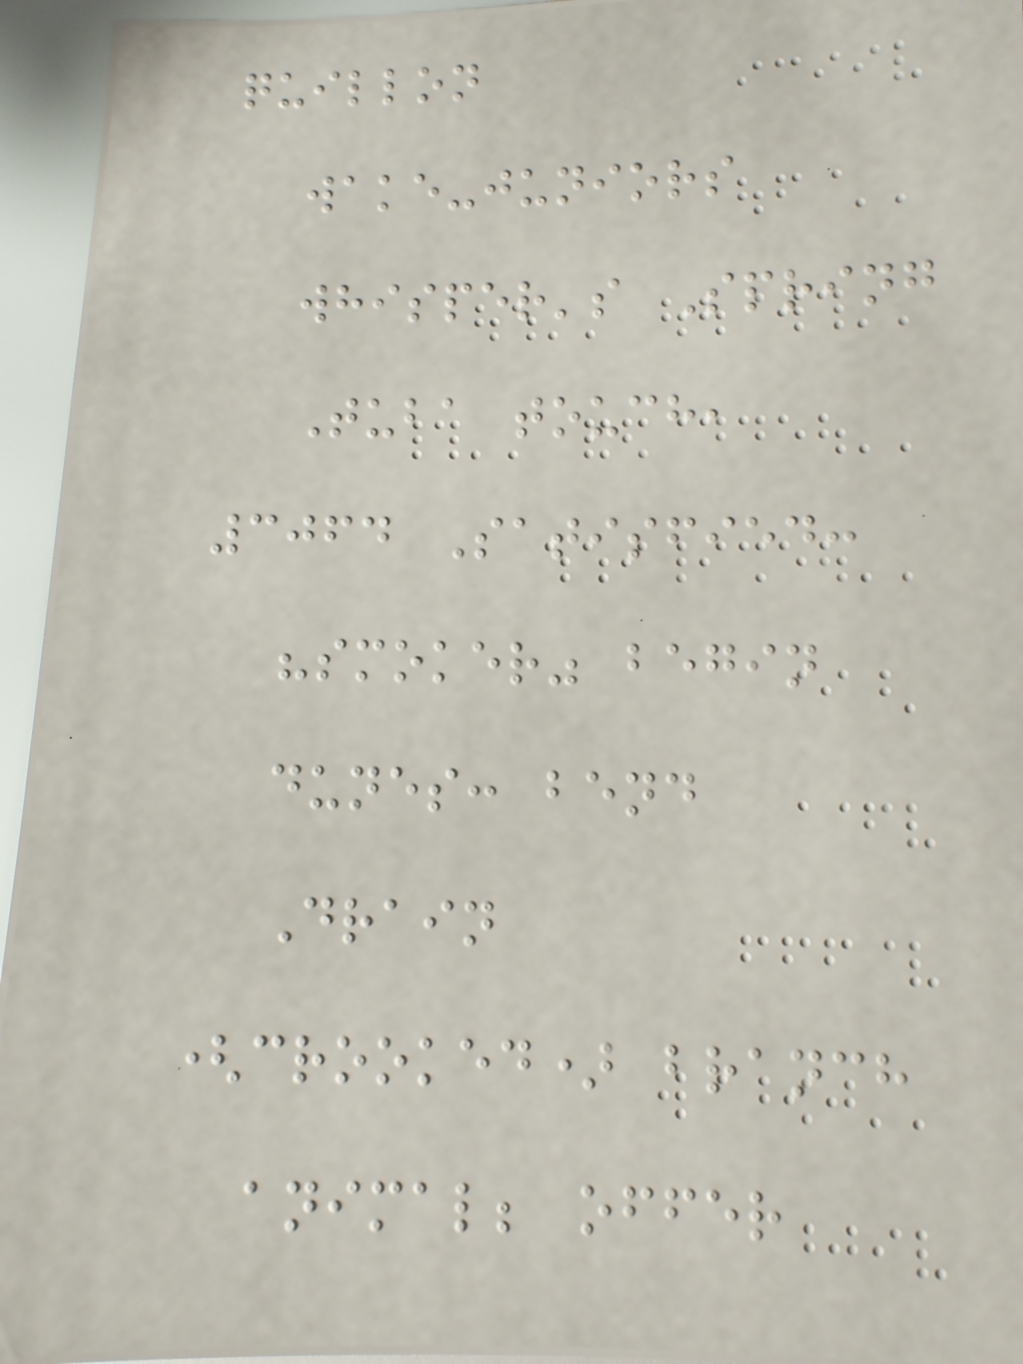quillon
wake-juniors
whisper's Spring
Tuba touch,
3064 Satisfied:
"smoker" begin
dunes: bend
Drain
(crooked) branch
animal; offer
